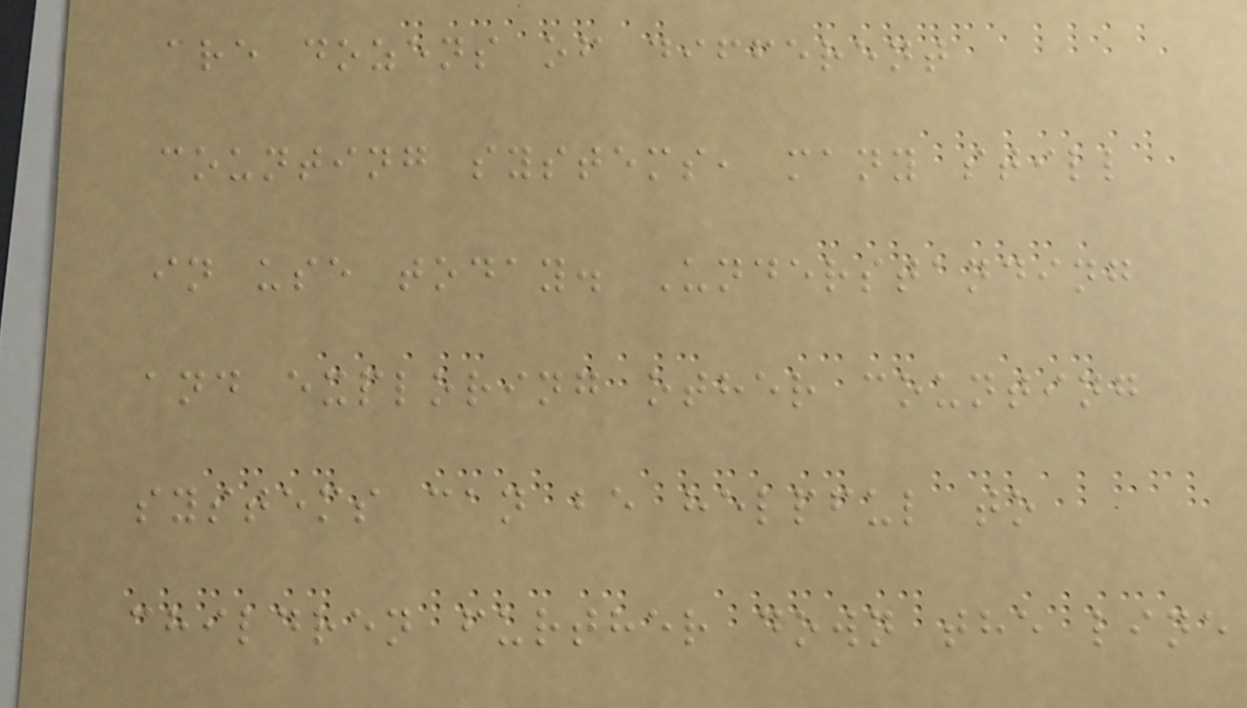are dozens of different
counting systems, many still
in use today. Understanding
and exploring other counting
systems can be helpful to
children further down the line
